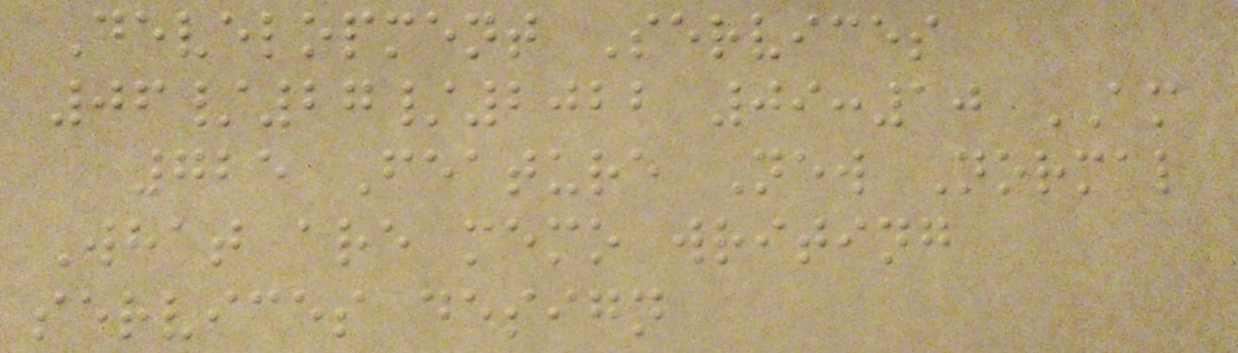Development Services
06/27/2022 09:10 AM
725 Feature New Normal
What are memo writing
services design
